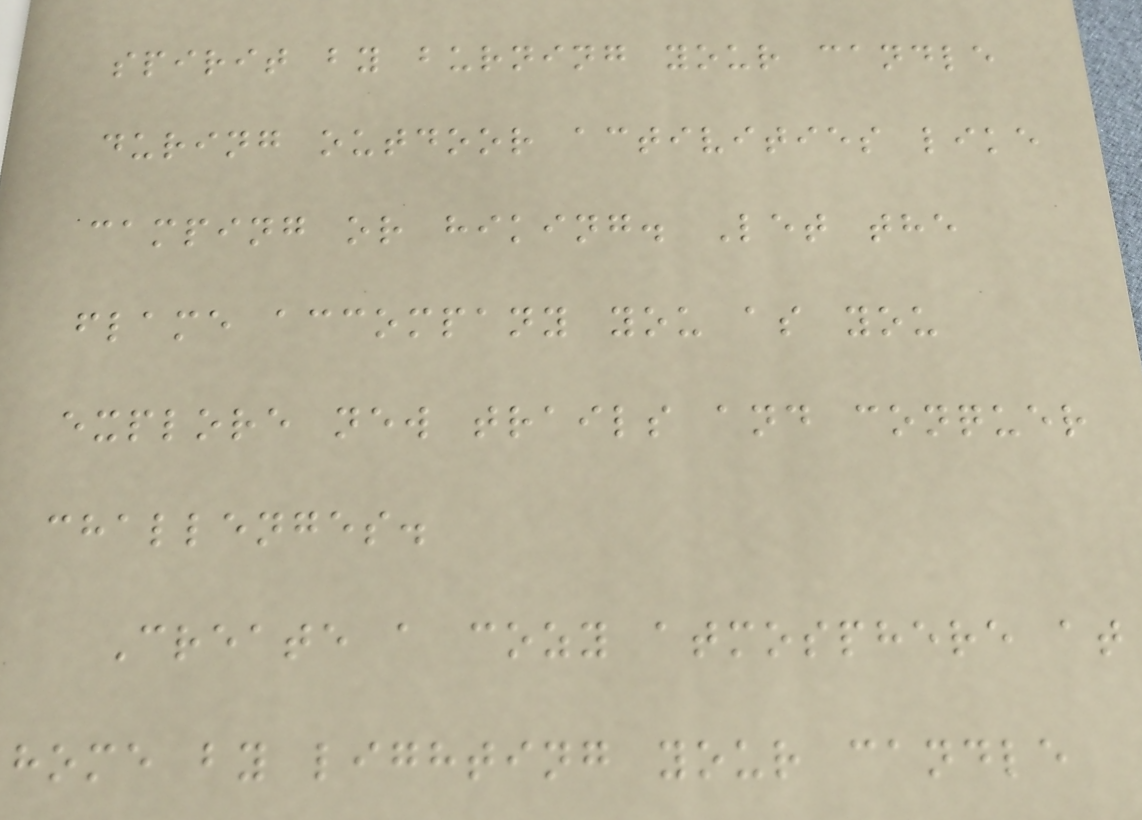spirit by burning your candle
during outdoor activities like
camping or hiking. Let the
flame accompany you as you
explore new trails and conquer
challenges.
Create a cozy atmosphere at
home by lighting your candle
